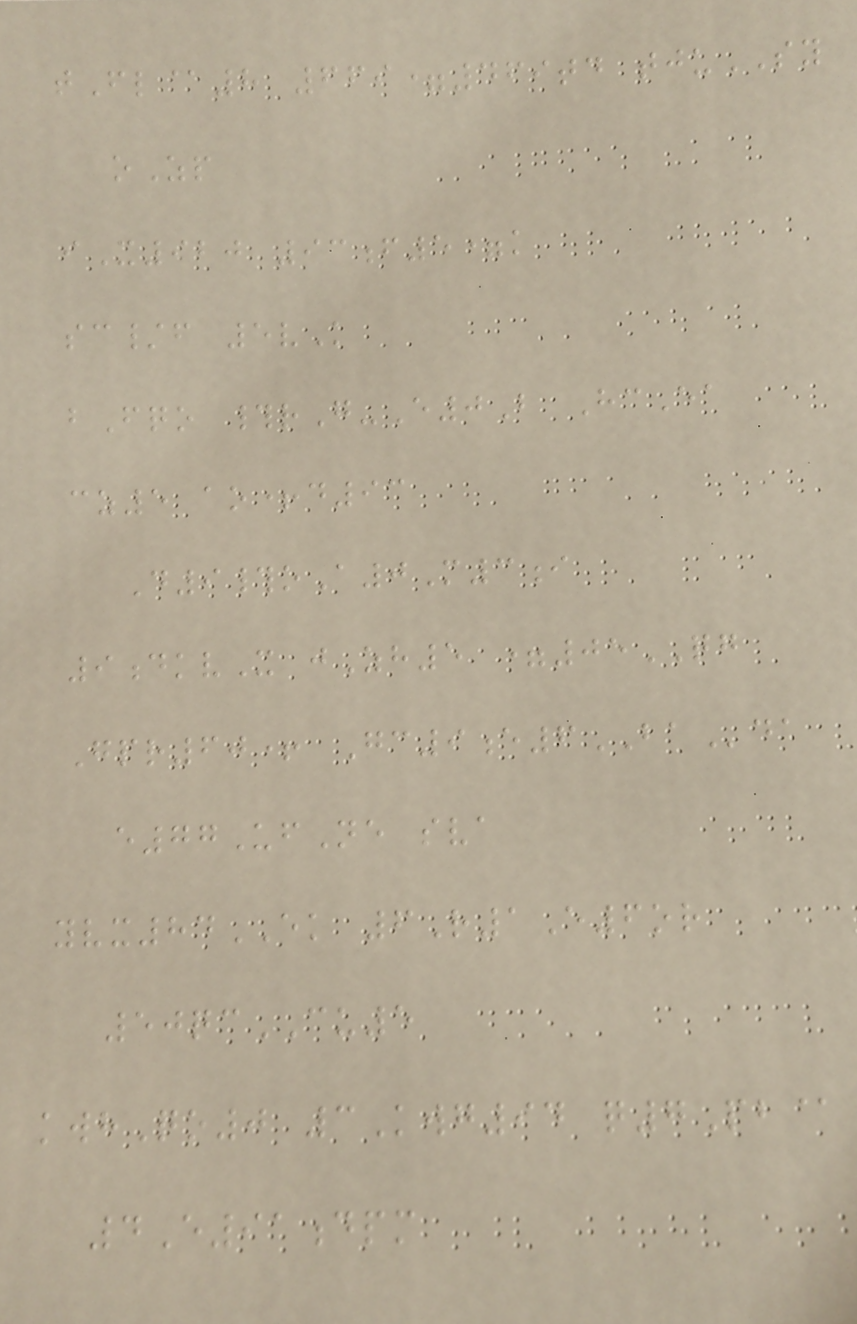tFl@8 669=469td tjuSY
oZp
iX920 93f5=k
sc/f 5vK
bFqo #rG-E0B HcEa
cz5 ao+d93
D9#oA0M3i
9dkvX jZh5 =05QG
Gpr60+ Gc9e6BAda
e77UfNe sva
yvx84EK 6R1E6or
50qcCU5
kwhQo0 3Kwg94 q7Pb@
4E91dpm
